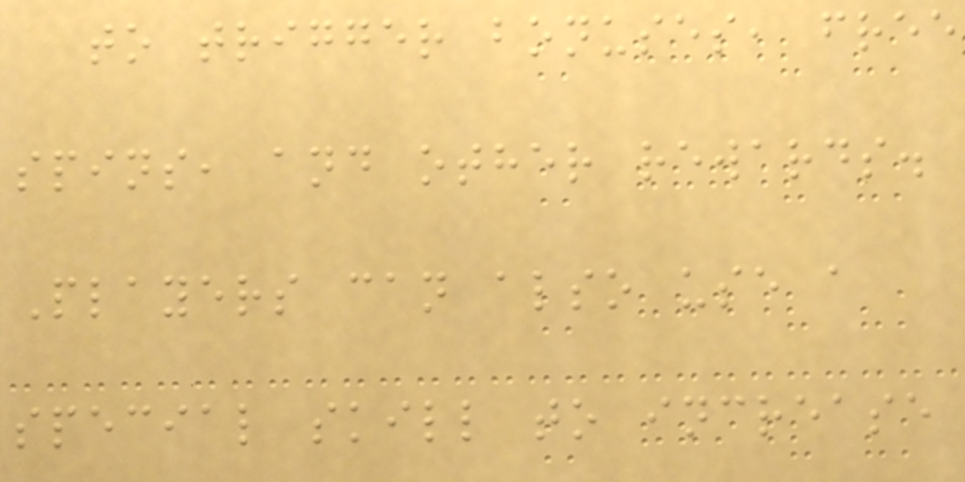to trigger bonuses, free
spins, and other rewards.
Players can also use a
special skill to increase
